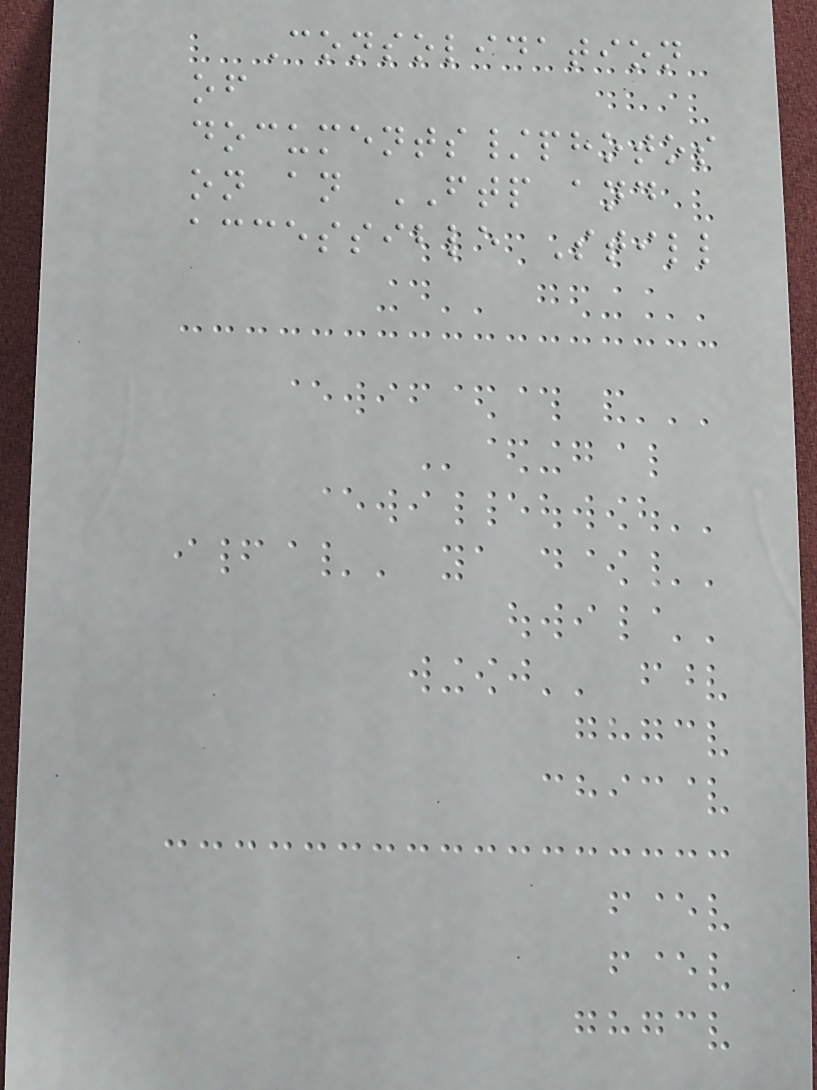Consolidation
of
documents/photos
on an FTP and
accessible Still
